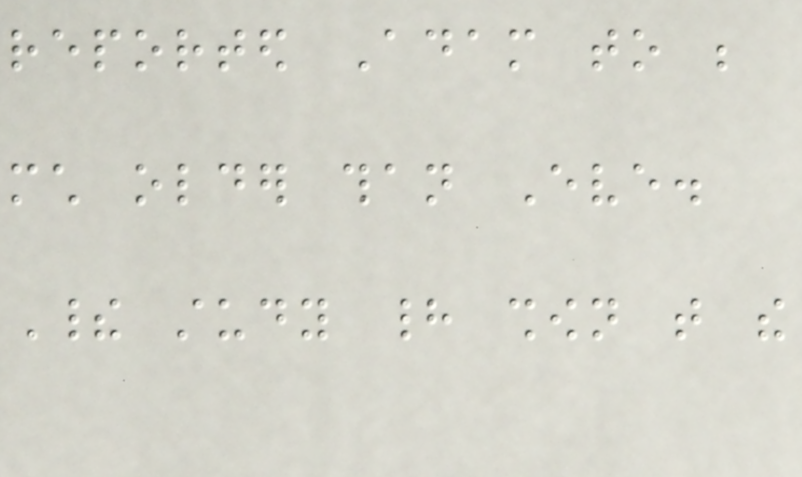reported Adam to be
much older than Eve.
Their study had shown that the
